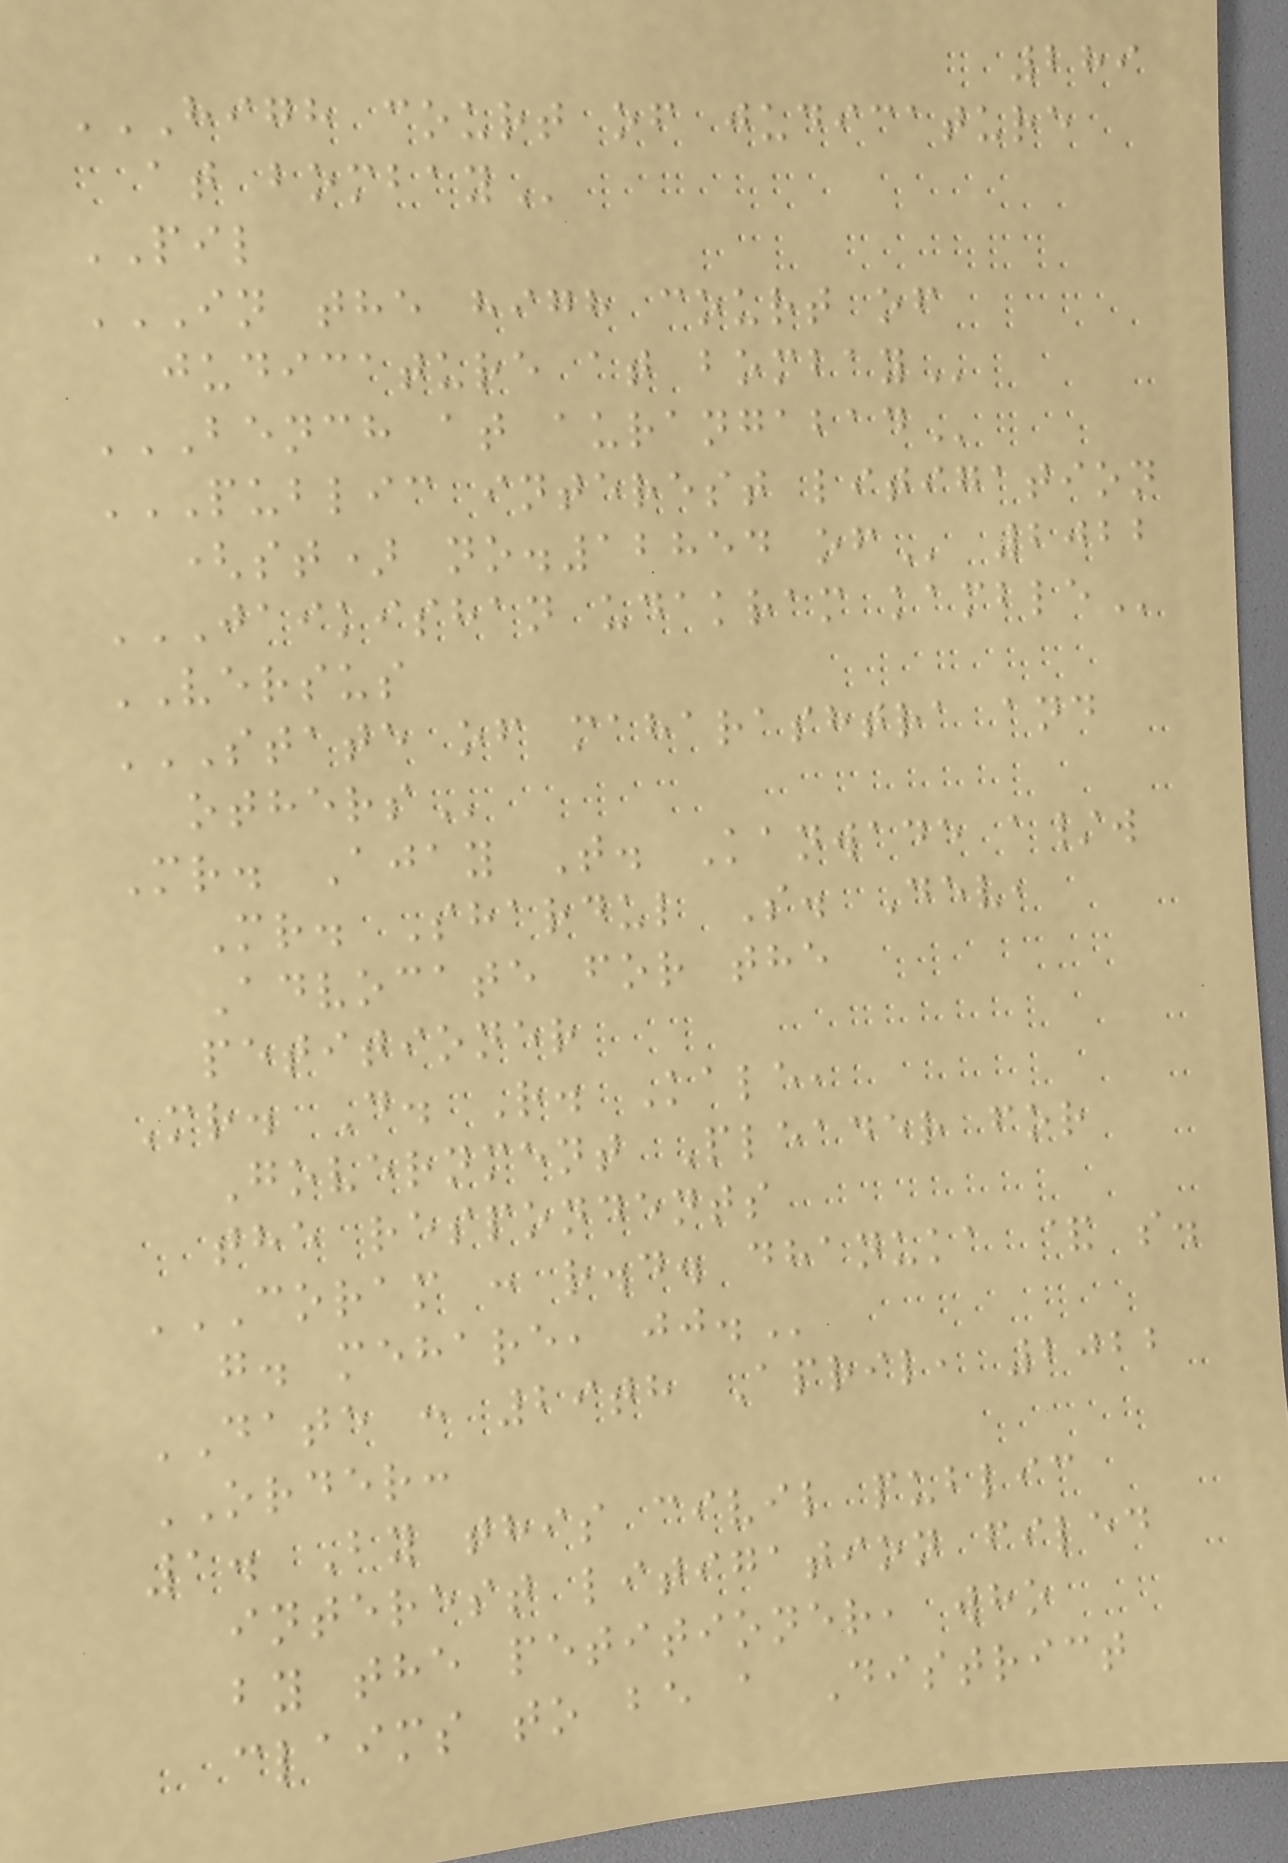289
HIGH COURT OF JUDICATURE
AT BOMBAY
PIL
IN THE HIGH COURT OF
JUDICATURE AT BOMBAY
BENCH AT AURANGABAD
PUBLIC INTEREST LITIGATION
(ST) NO.12854 OF 2022
JAIKISHAN UDAKRAM KAMBLE
VERSUS
STATE OF MAHARASHTRA AND
OTHERS
Mr. Ajay T. Kanwade a/w
Mr. Shardul S. Dev,
Advocate for the
petitioner
Mr. D. R. Kale,
Government Pleader for
the respondents
CORAM : R.D. DHANUKA & S.
G. MEHARE, JJ.
DATE : 29th April, 2022
ORDER:
1. By this civil public
interest litigation filed
by the petitioner, who
claims to be a District
